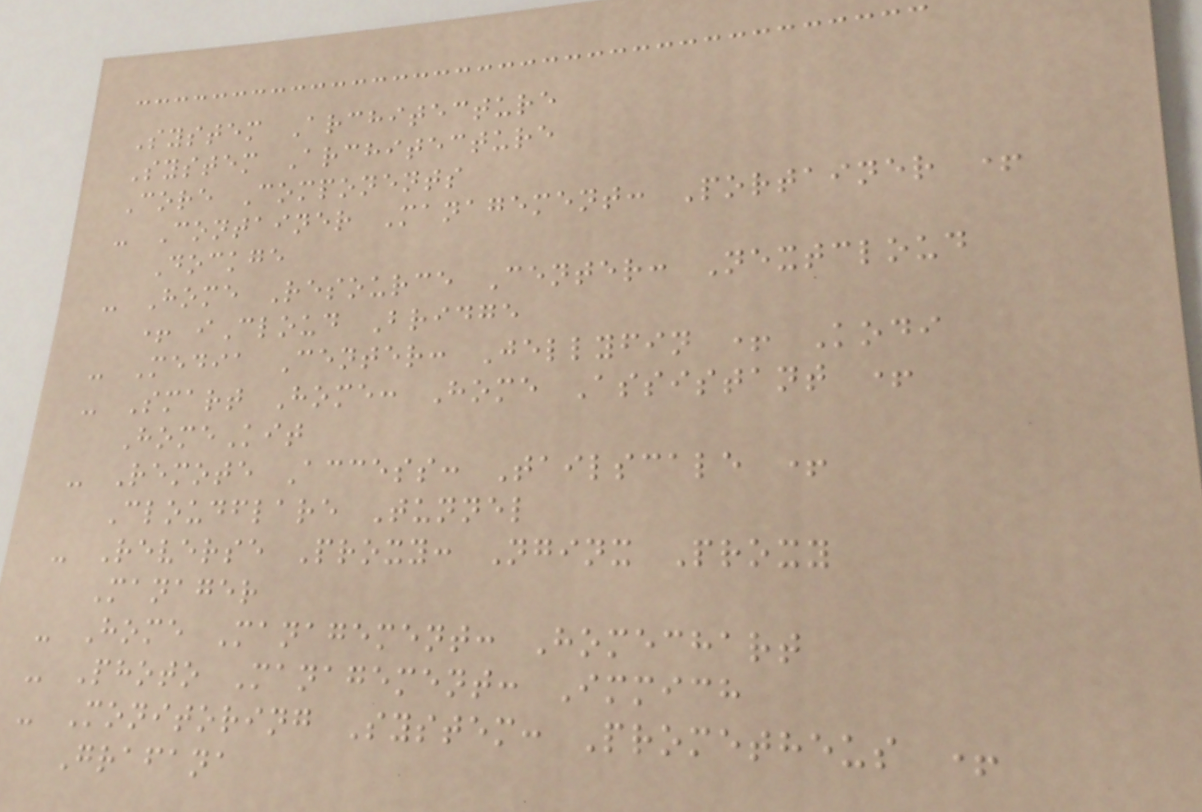System Architecture
System Architecture
Core Components
- Container Management: Portainer +
Dockge
- Home Resource Center: Nextcloud
+ iCloud Bridge
- Media Center: Jellyfin + Kodi
- Smart Home: Home Assistant +
HomeKit
- Remote Access: Tailscale +
Cloudflare Tunnel
- Reverse Proxy: Nginx Proxy
Manager
- Home Management: Homechart
- Photo Management: Immich
- Monitoring System: Prometheus +
Grafana
